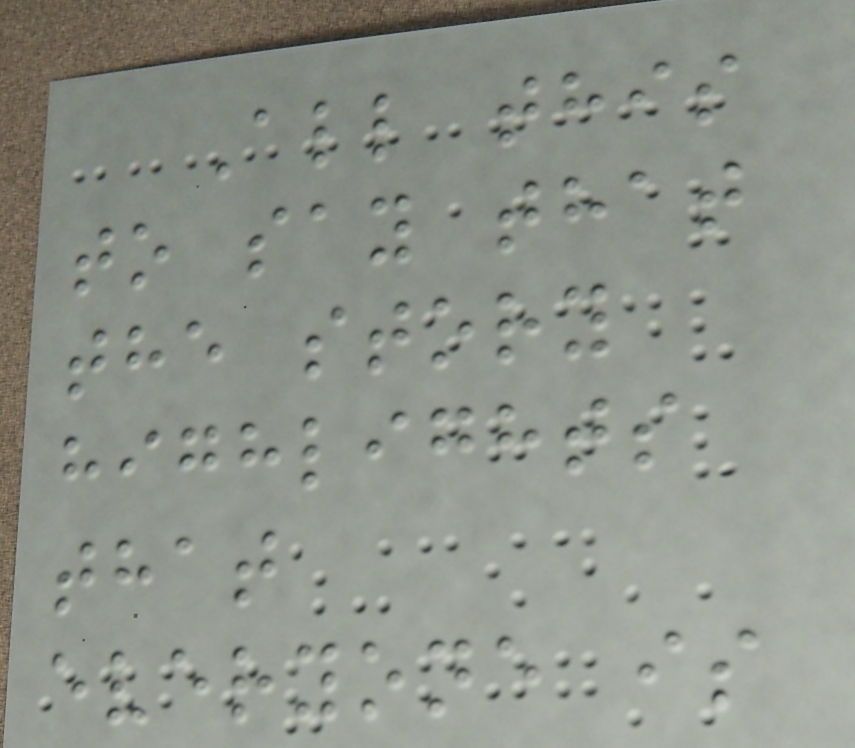All this
to say that
the story
highlights
that
everyone is
